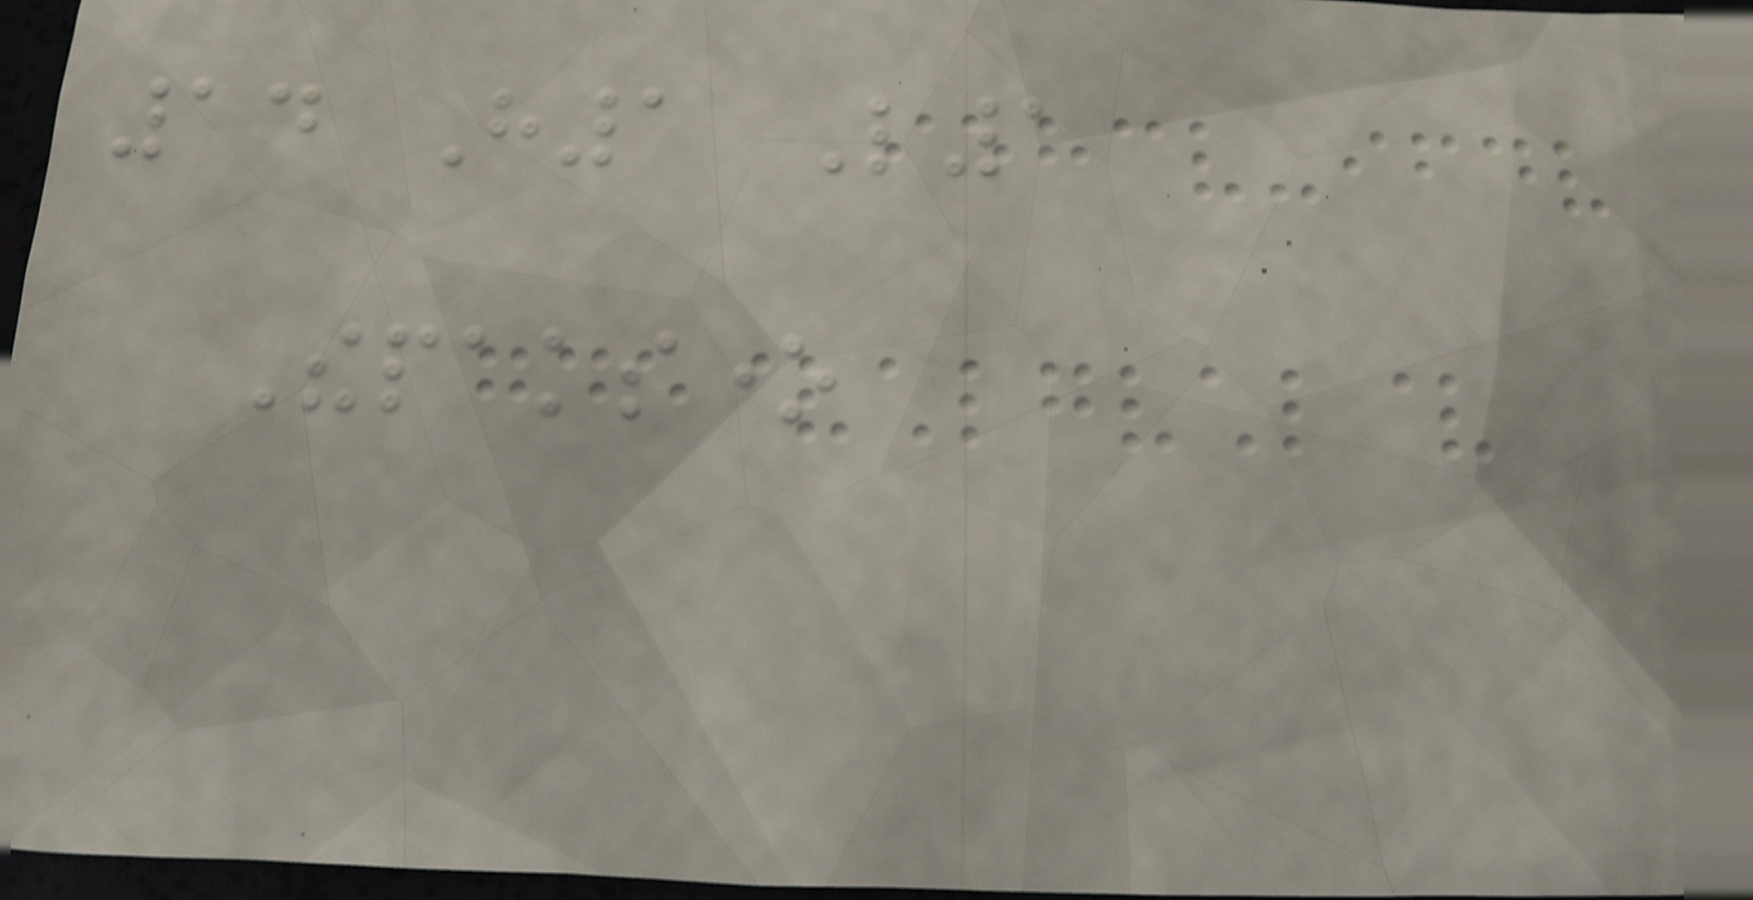14 H1 L1
Thepaksone
